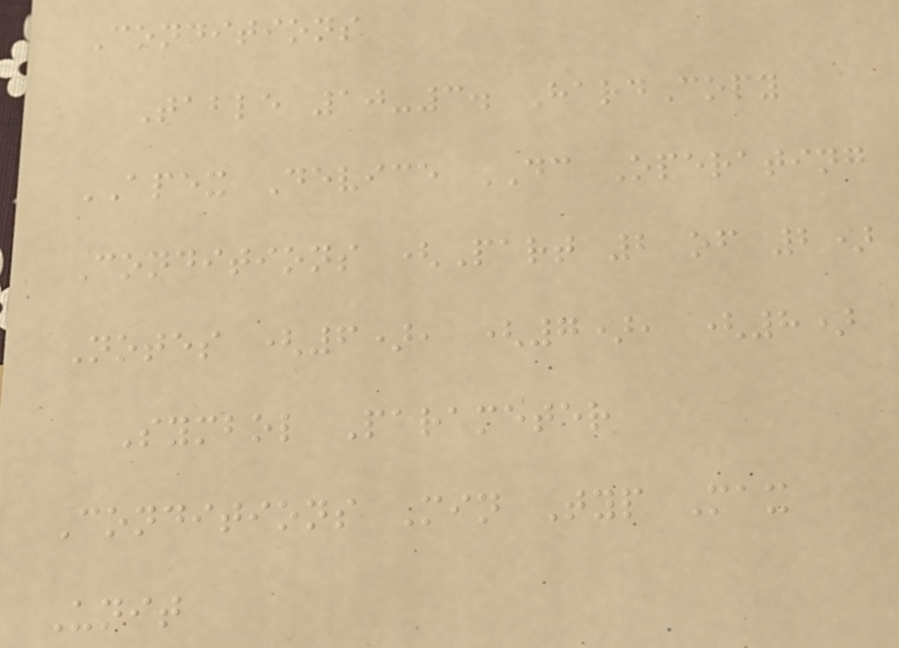Conditions
Table 10-3. HardCopy
APEX Device DC Operating
Conditions (Part 2 of 2)
Notes (6), (7), (8)
Symbol Parameter
Conditions Min Typ Max
Unit
